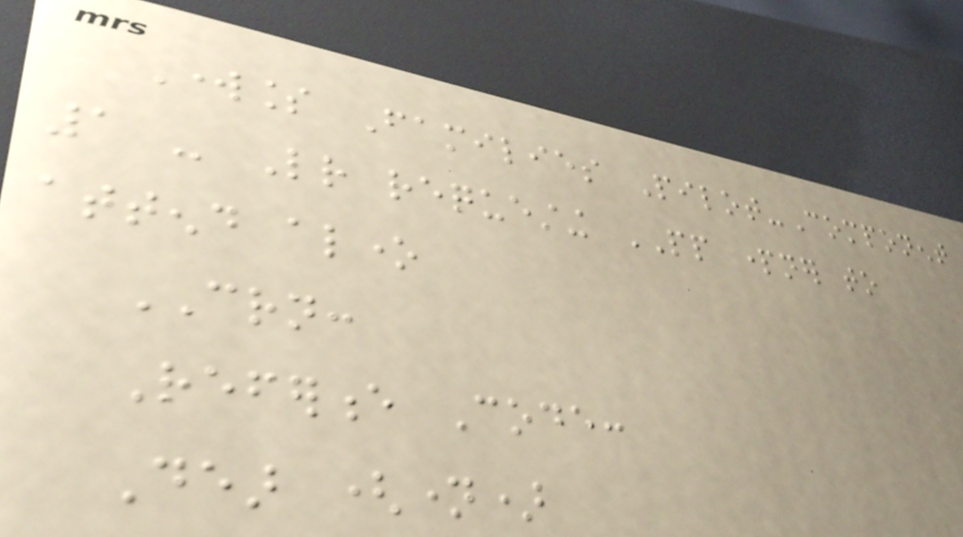Workless Families Pilot-Component
1 - Letter requesting PP partner to
attend alone
CRN:
Reference Code:
Dear (name)
